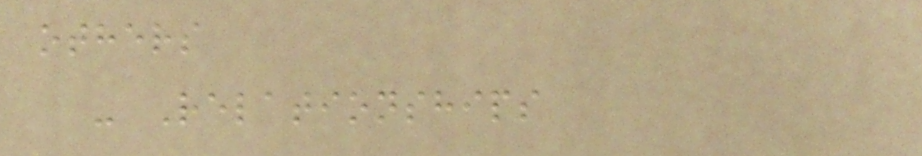others
- Relationships
